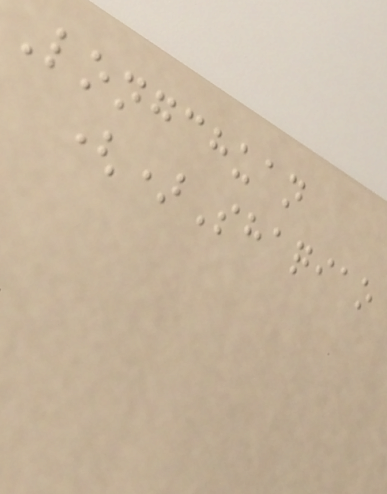Longchuan
()Shaqiao
